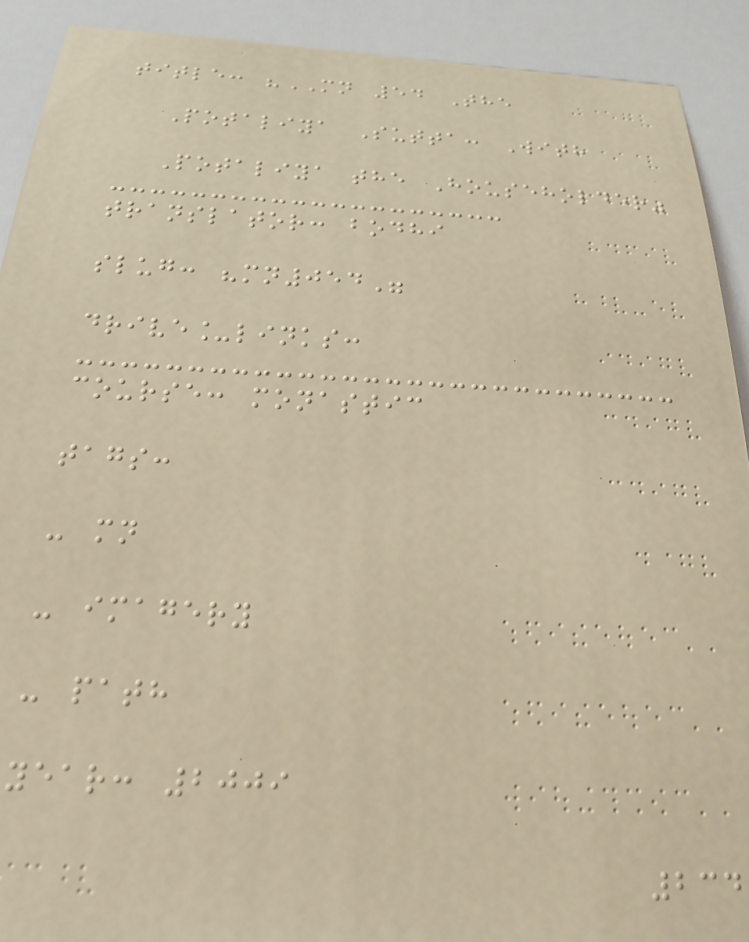title: "MN 54 The
Potaliya Sutta: With
Potaliya the Householder"
translator: bodhi
slug: "mn054"
drive_links:
course: monastic
tags:
- mn
- imagery
- path
year: 2009
234
